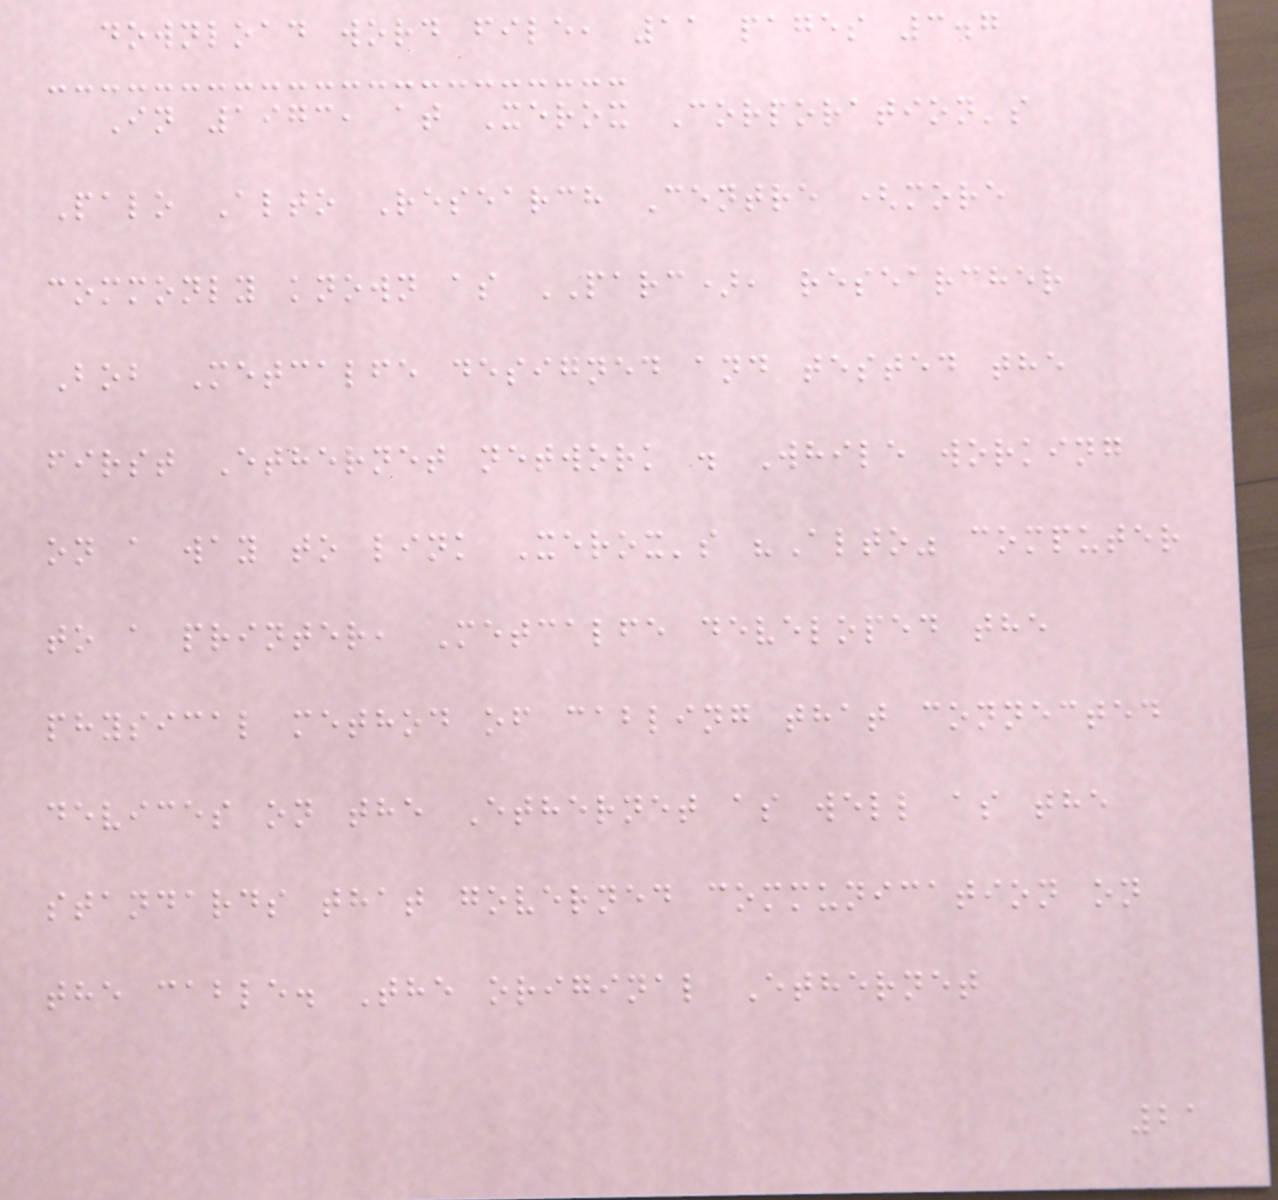download word file, 11 pages 3.7
In 1973, at Xerox Corporation's
Palo Alto Research Centre (more
commonly known as PARC), researcher
Bob Metcalfe designed and tested the
first Ethernet network . While working
on a way to link Xerox's "Alto" computer
to a printer, Metcalfe developed the
physical method of cabling that connected
devices on the Ethernet as well as the
standards that governed communication on
the cable. The original Ethernet
21
